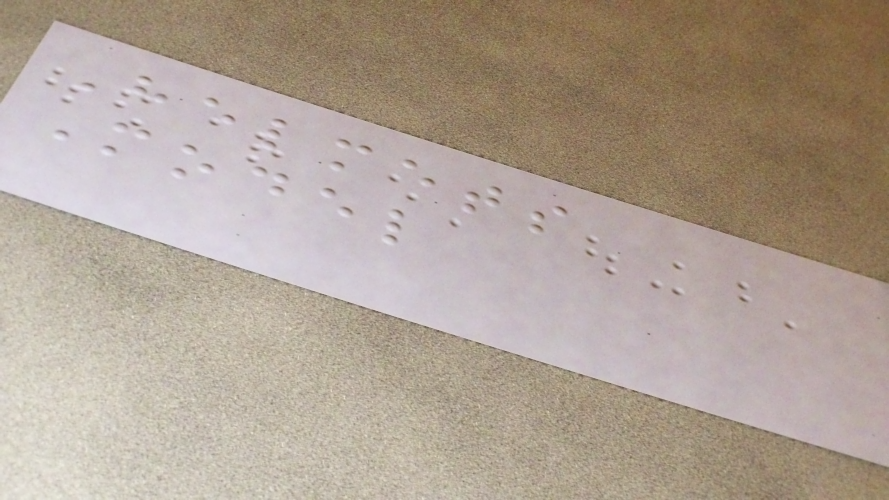Helmets
Model
